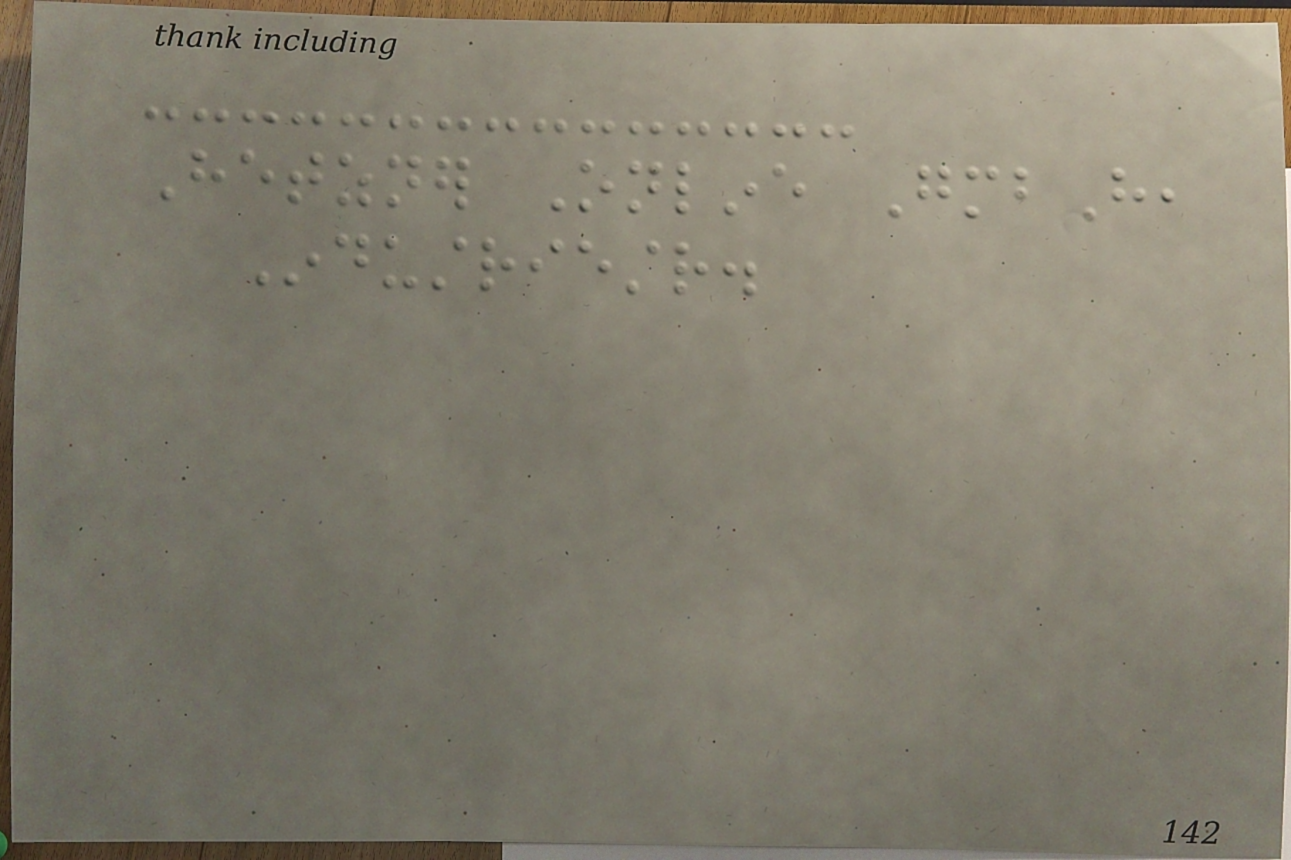Hetzner Online GmbH,
Industriestr.
